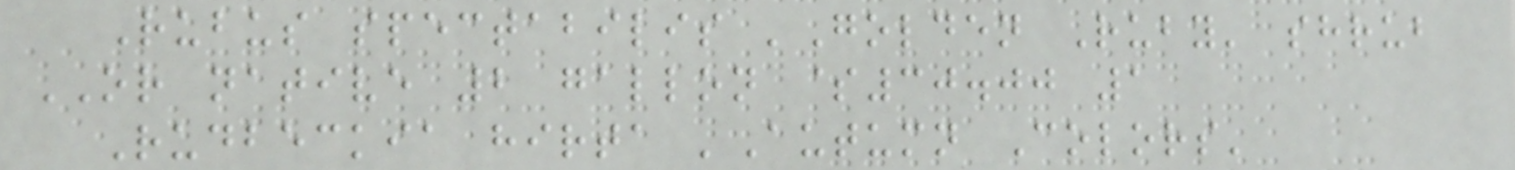Rubus spectabilis 'Golden Ruby' shrub
OR native 2 gallon $30.00 1
Rudbeckia hirta 'Autumn Colors'
